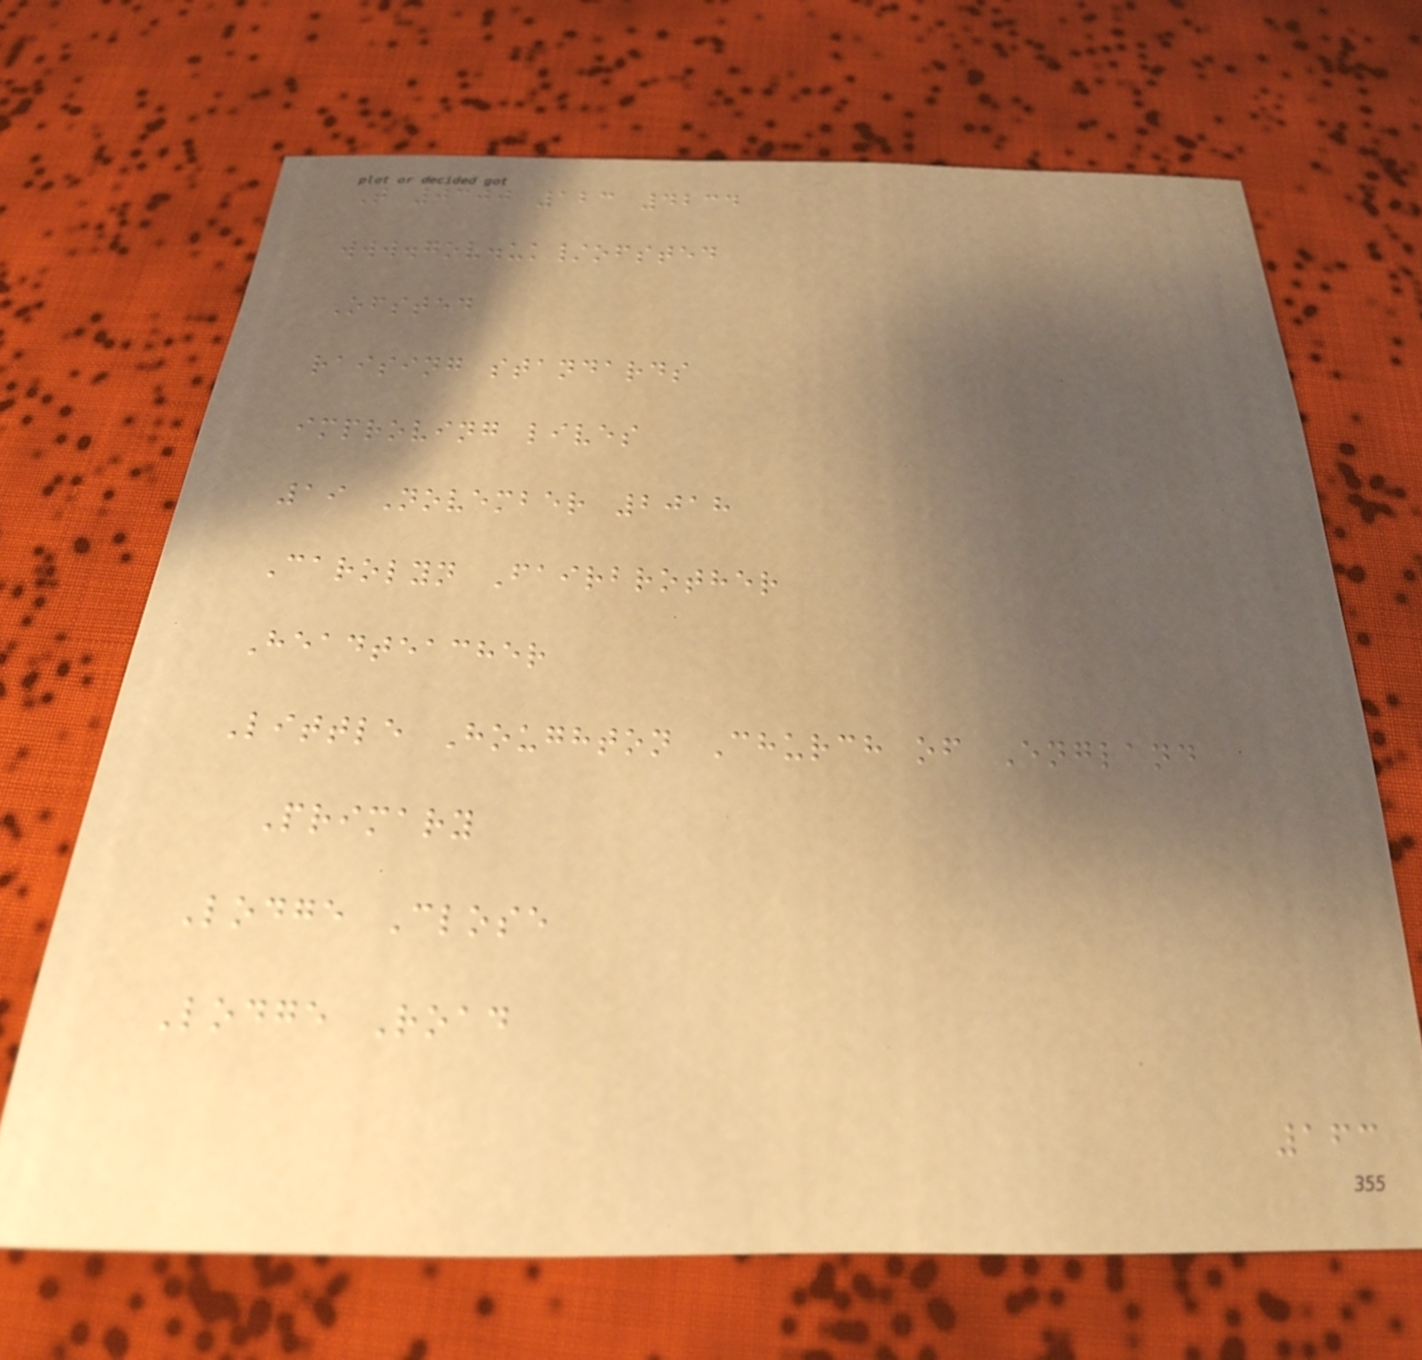T 0300 123 4234
www.gov.uk/ofsted
Ofsted
raising standards
improving lives
19 November 2018
Carolyn Fairbrother
Headteacher
Little Houghton Church of England
Primary
Lodge Close
Lodge Road
163
